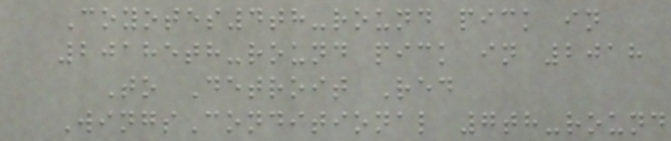Coyotes4th-round pick in
20185th-round pick in 2018
To Detroit Red
WingsConditional 7th-round
